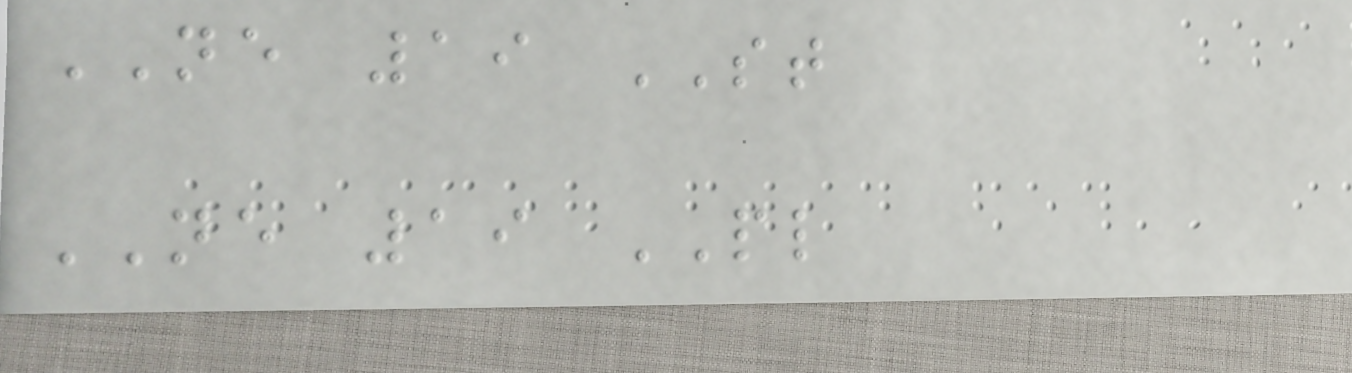NE 19 ST
NE 19 PL
